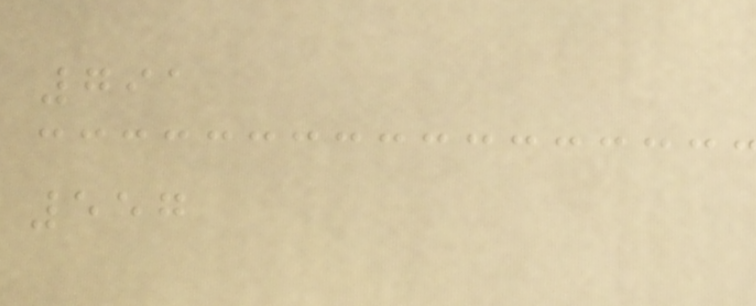791
557
